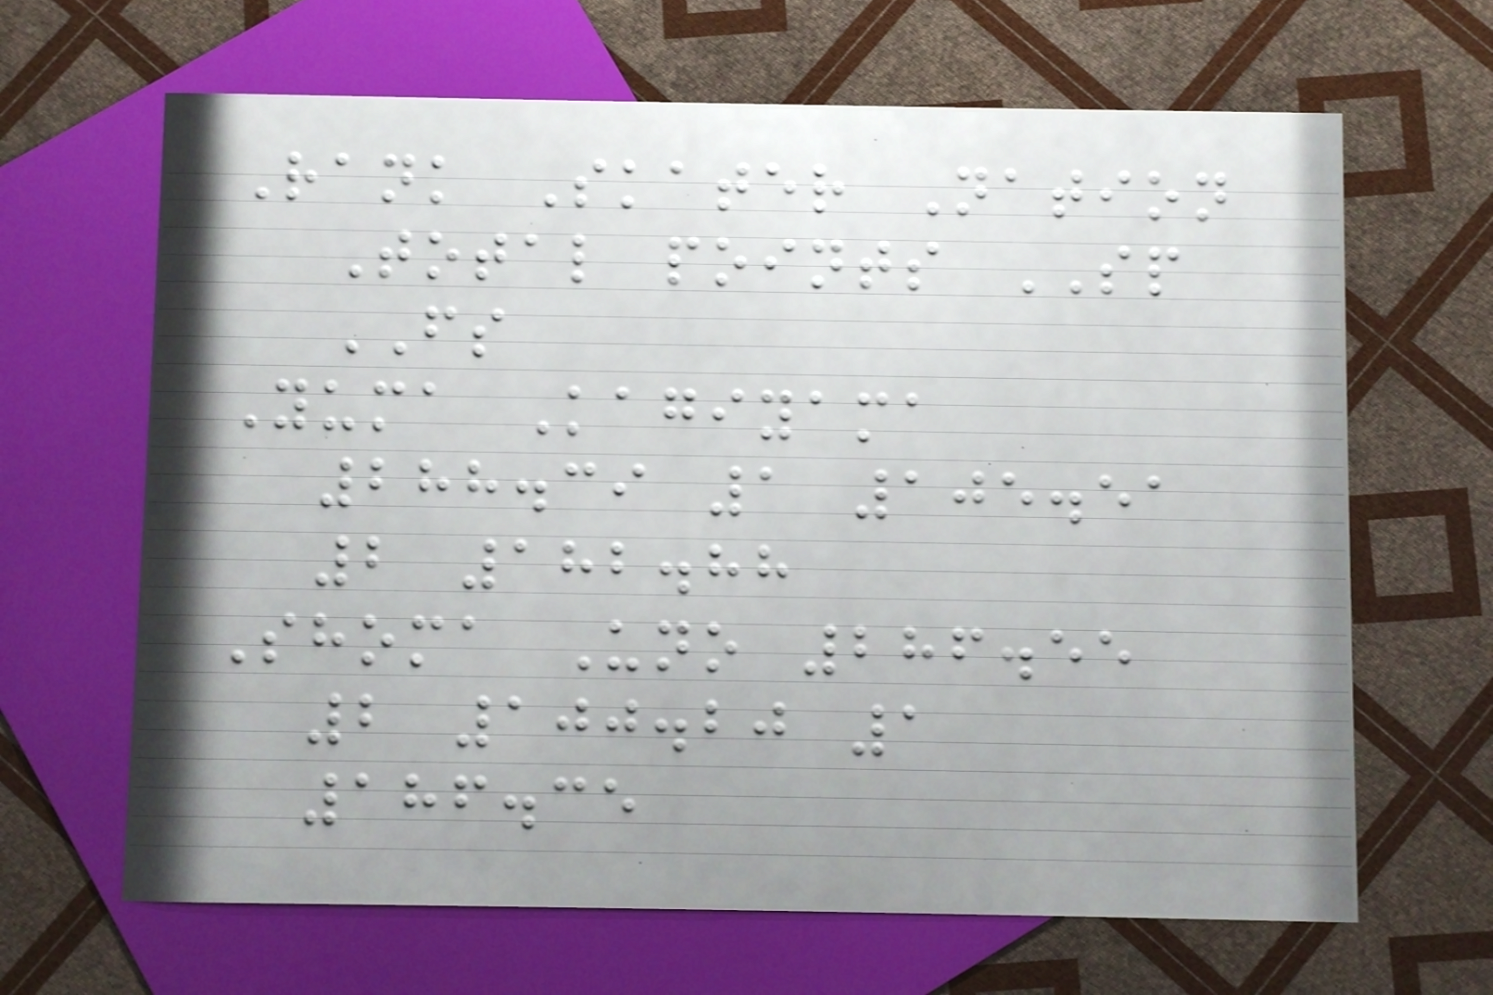Rank Skater Nation
Total points SP
FS
Yuma Kagiyama
288.39 1 105.51
2 182.88
Shoma Uno 286.55
2 100.20 1
186.35
